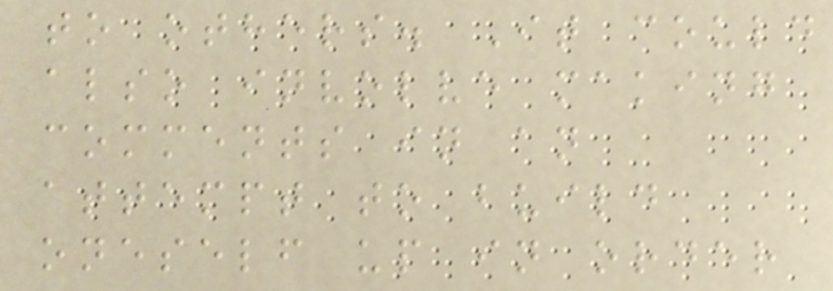to others. It could
also involve making
comments in an
attempt to build
oneself up in order
